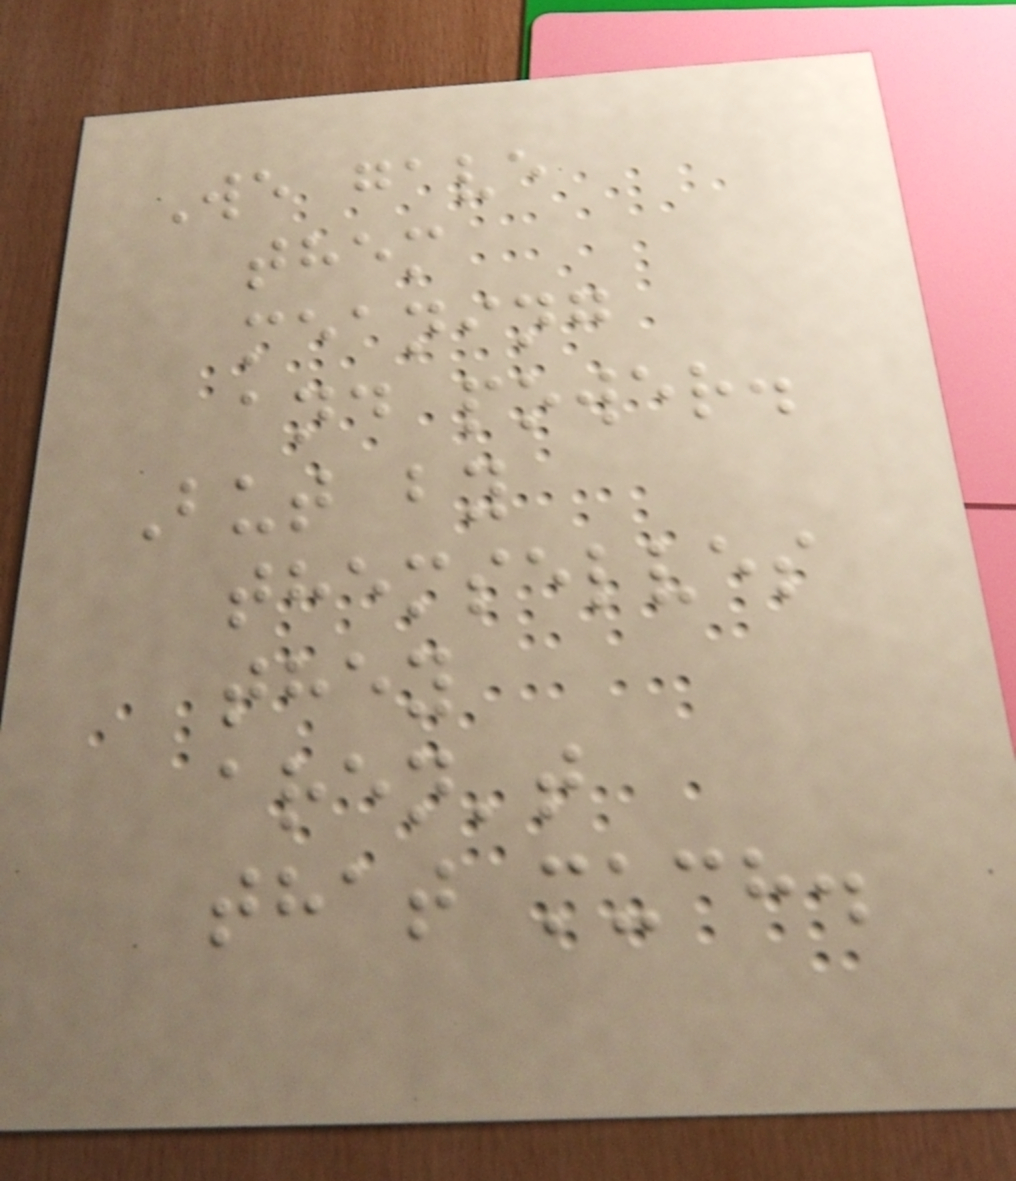We gave
them
meaning
and power.
But by
themselves
they
aren't
that much.
